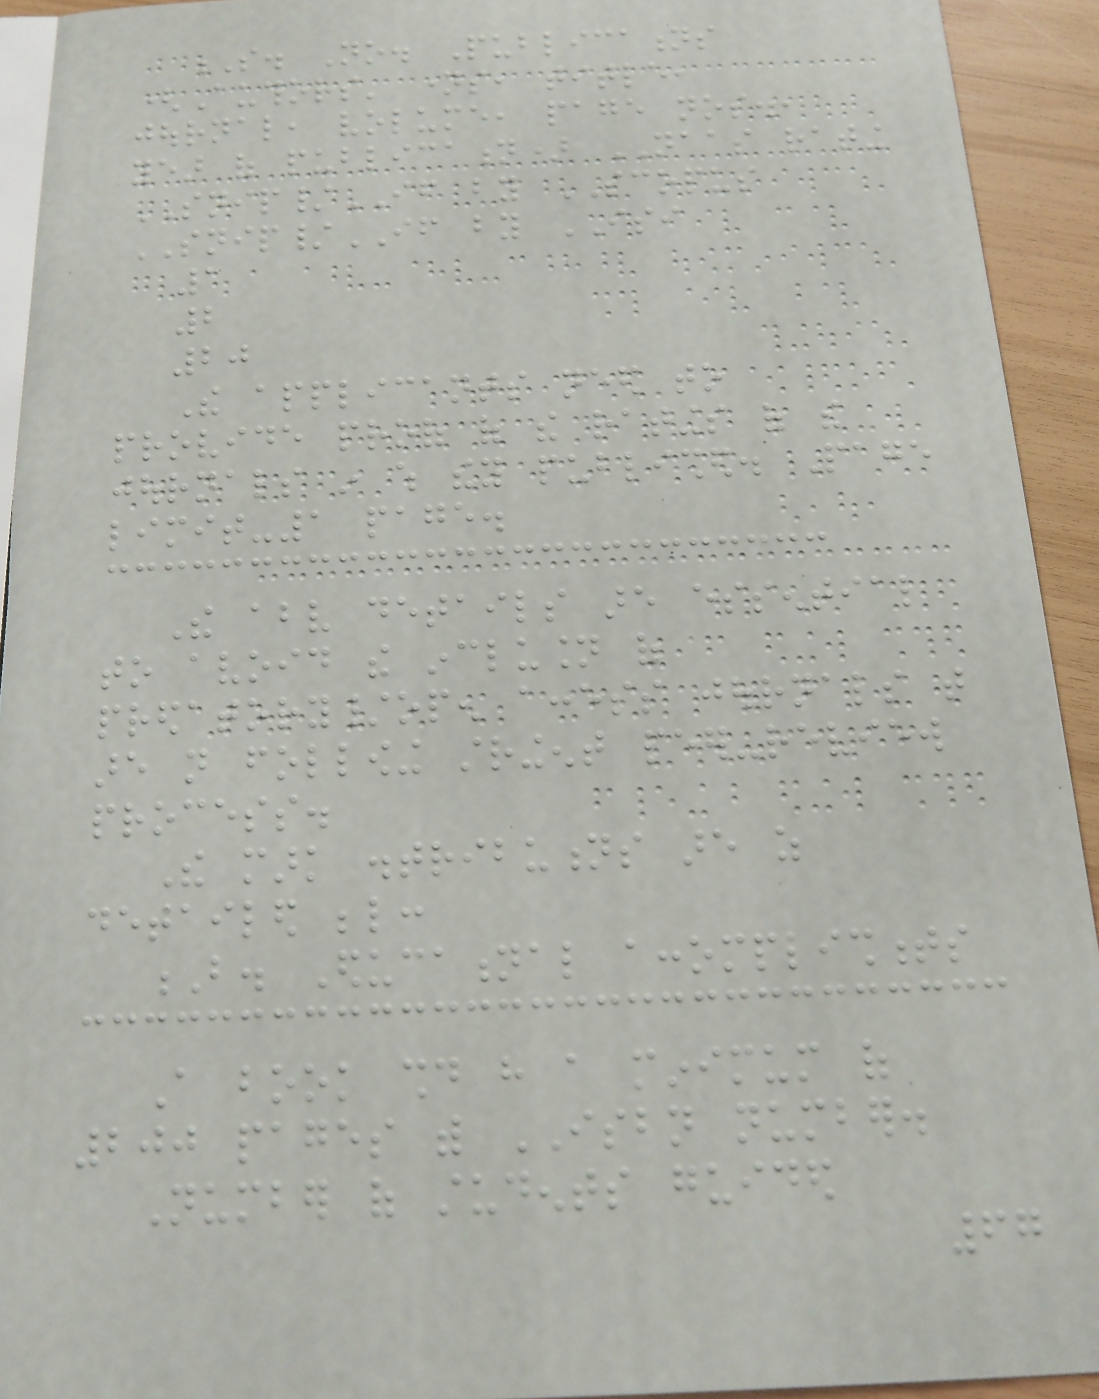S. No. Publications
(Authors' names, title,
journal, volume, page nos.,
year of publication) NAAS rating
SNIP/IF by SCOPUS
SNIP/IF by ISI
1
2
20
The applicants need to
provide proof of the ratings of the
journals in which they published. Page
limit-1 page.
The above details are essential
to avoid the inclusion of
predatory/open access journals that
are not following stringent peer-review
process.
The mark distributions are as
detailed below:
B. Educational accomplishments
A book should have a minimum of
200 pages with ISBN number.
Number of students guided
67
